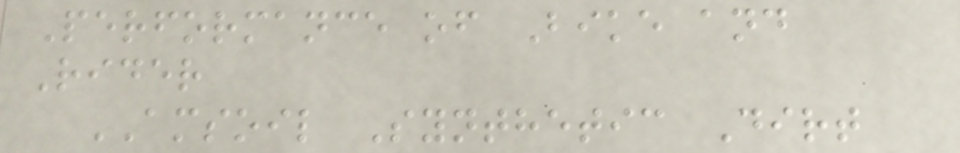Performance of Bike and
Rider
AMSOIL Synthetic Dirt
